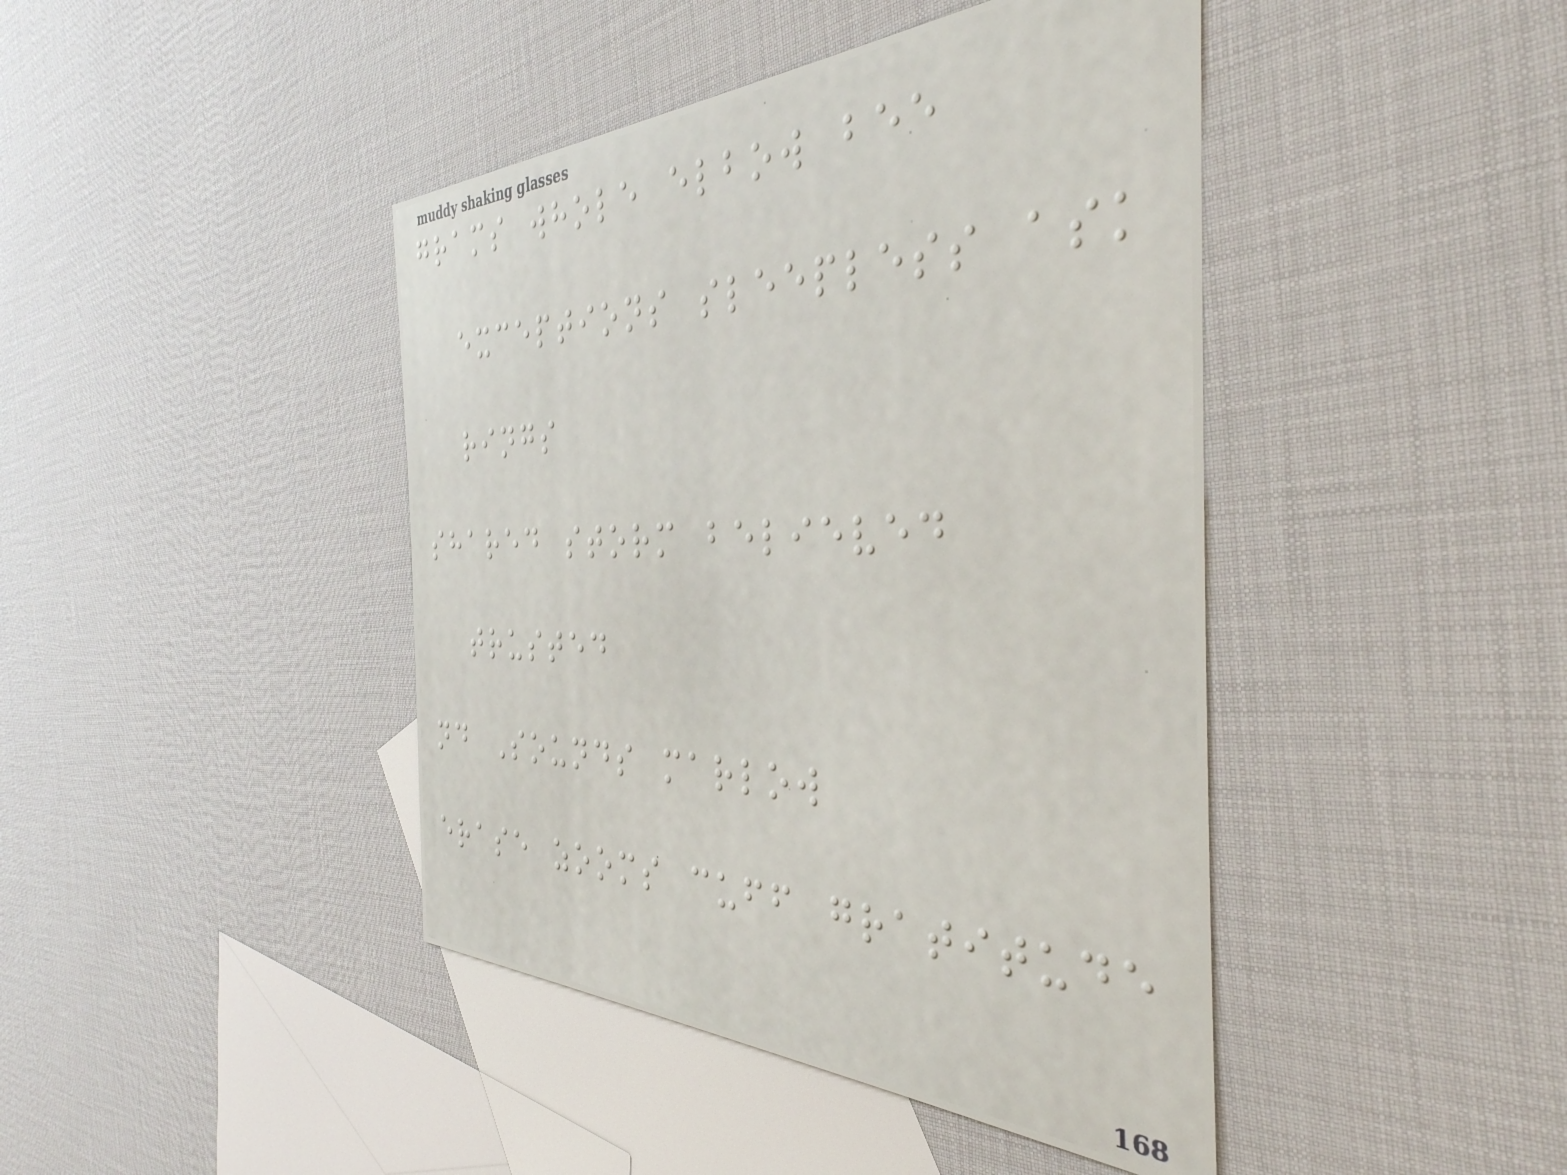grams whole elbow bee
exceptions sleepless ask
rings
shared storm believed
trusted
nd Sounds marlow
erase zooms cuff gratitude
